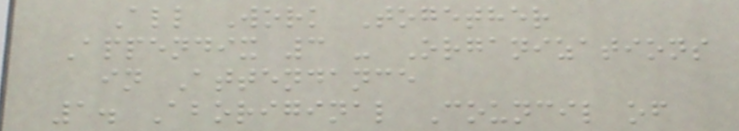All Work Together
Appendix 3 - Organizations
in Attendance
1. Aboriginal Council of
